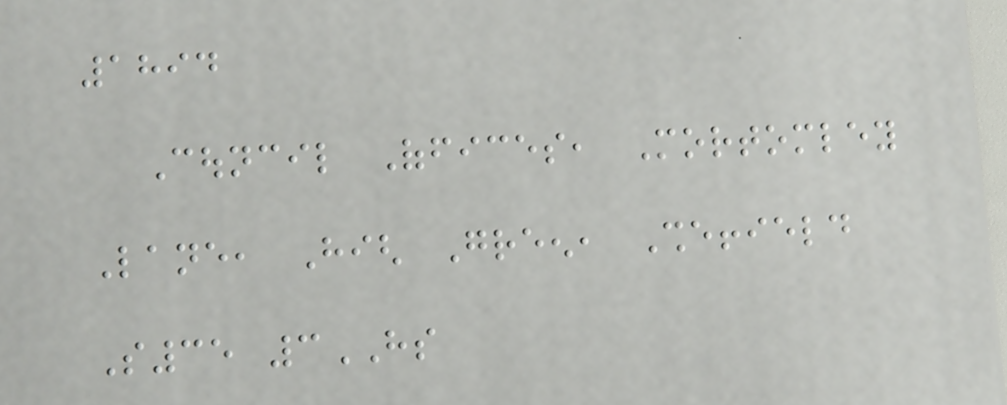1894
Council Offices, Mortomley
Lane, High Green, Sheffield
S35 3HS
